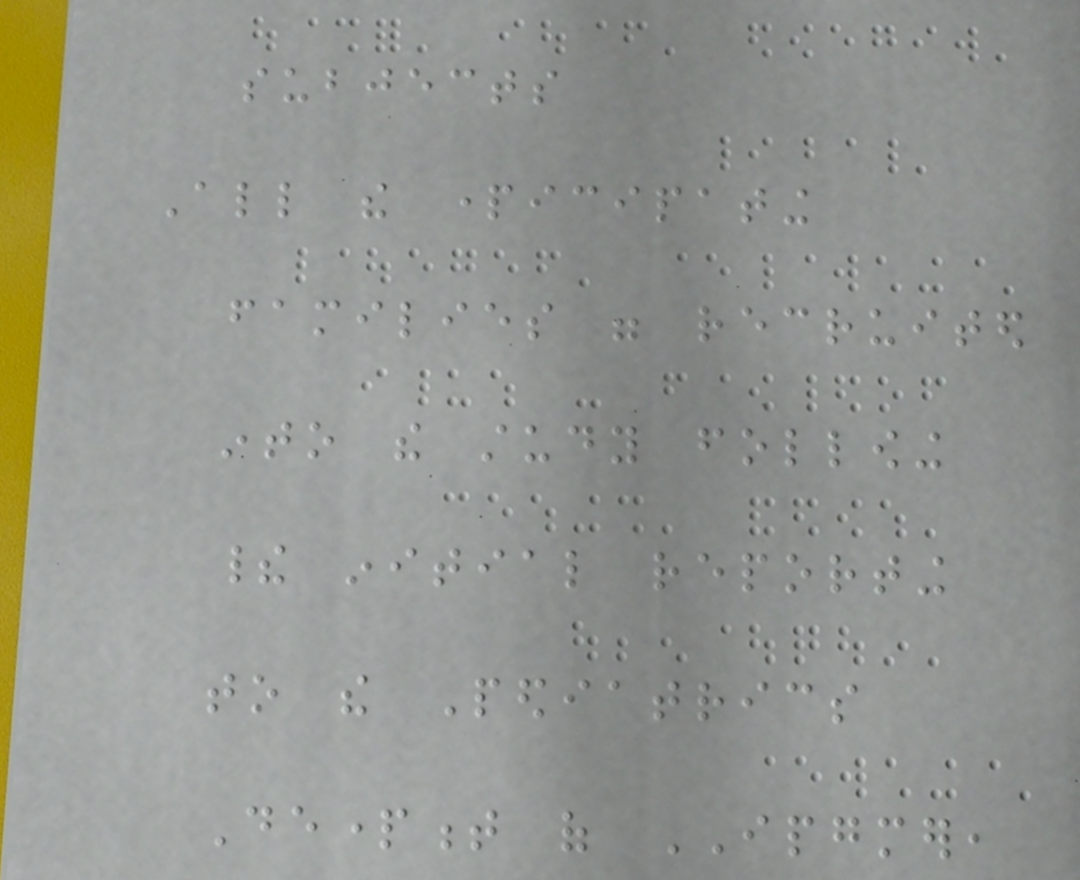subjects
All the participating
families were recruited
into the study following
their initial reporting
to the Pediatrics
Department of IPGMER,
